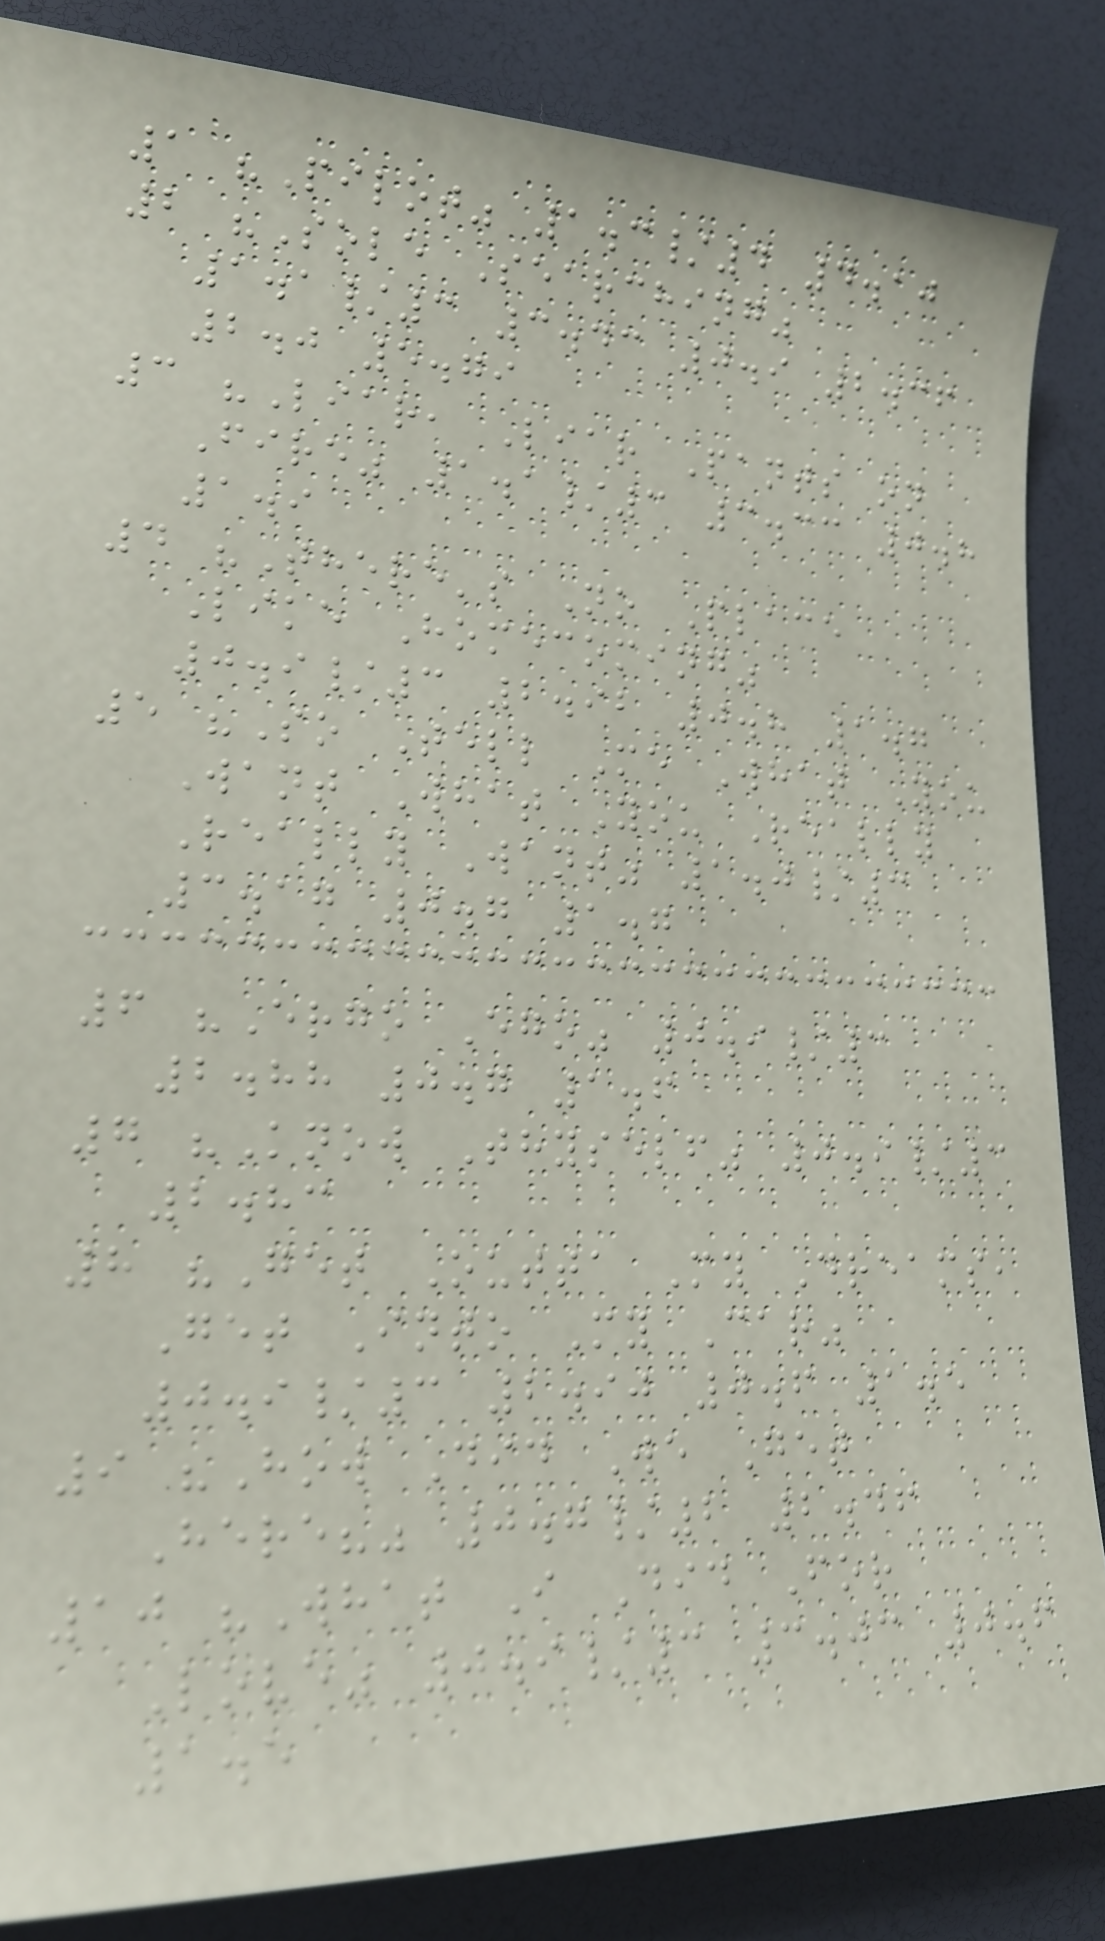1 "Pilot" 1.3/4 4.10
2 "Sole Searching"
1.1/3 3.43 0.9 2.36
2.0 5.79
3 "Liar, Liar Pants on
Fire" 1.1/3 3.33 0.8
1.9
4 "There's No Place
Like Homecoming"
0.9/3 2.92 0.8 1.7
5 "So Tell Me What You
Want What You Really
Really Want" 1.0/3
3.17 0.7 1.7
6 "Ergo Ego" 0.9/3
2.88 0.7 1.6
7 "Know Thyself" 0.9/3
2.83
8 "Get Outta My Dreams,
Get Into My Car"
0.9/3 2.90 0.6 1.5
9 "How Did We Get
Here?" 0.7/2 2.46
10 "What I Did For
Love" 0.9/3 3.03 0.6
1.5
